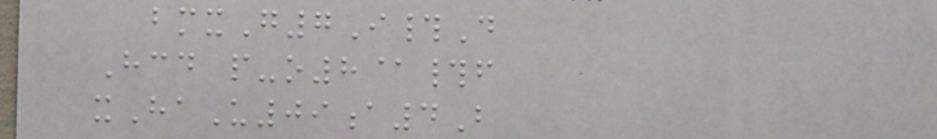bmxG7I#D
Hcd p-o8@#f
xHaU09a4B
